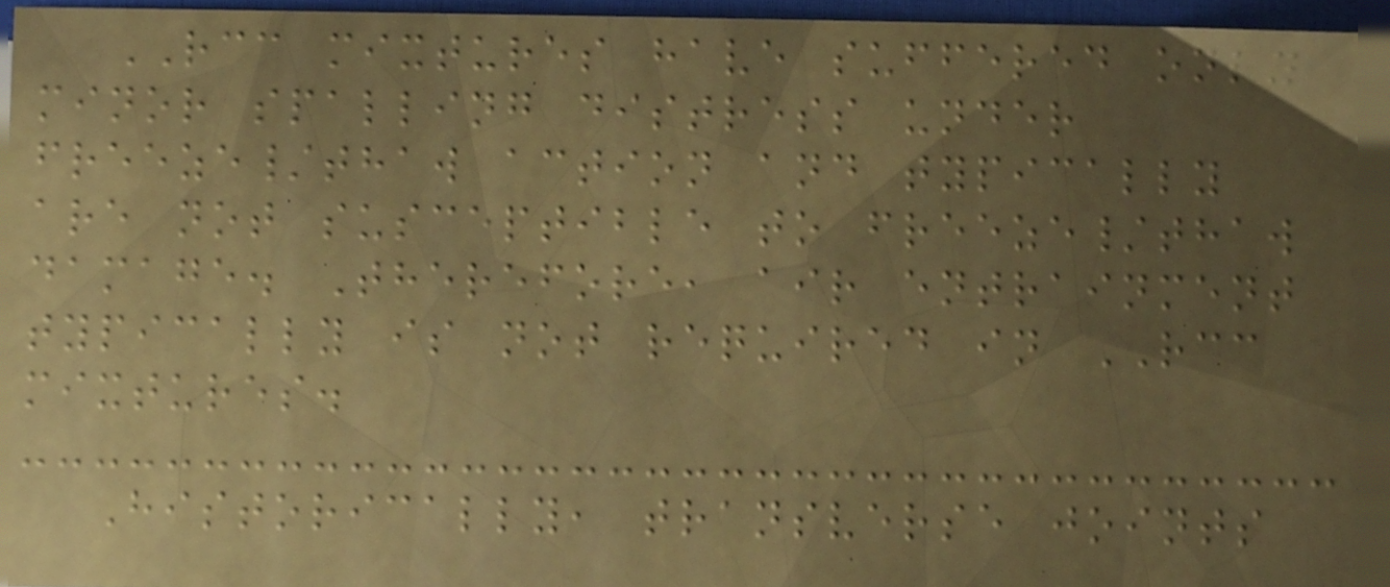RCC mixtures have suffered only
minor spalling distress under
freeze/thaw action and typically
are not susceptible to freeze/thaw
damage. Therefore, air entrainment
typically is not required in RCC
mixtures.
Historically, transverse joints
